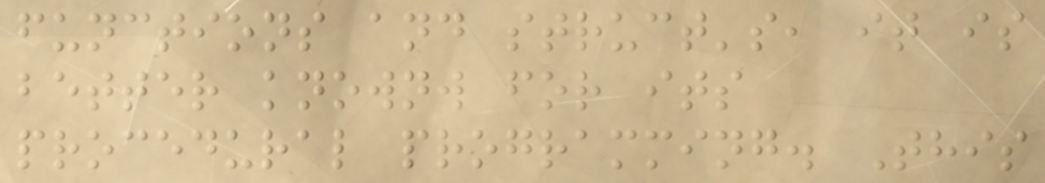functions and struct's, it is
better knownw for its
procedural programming. This
